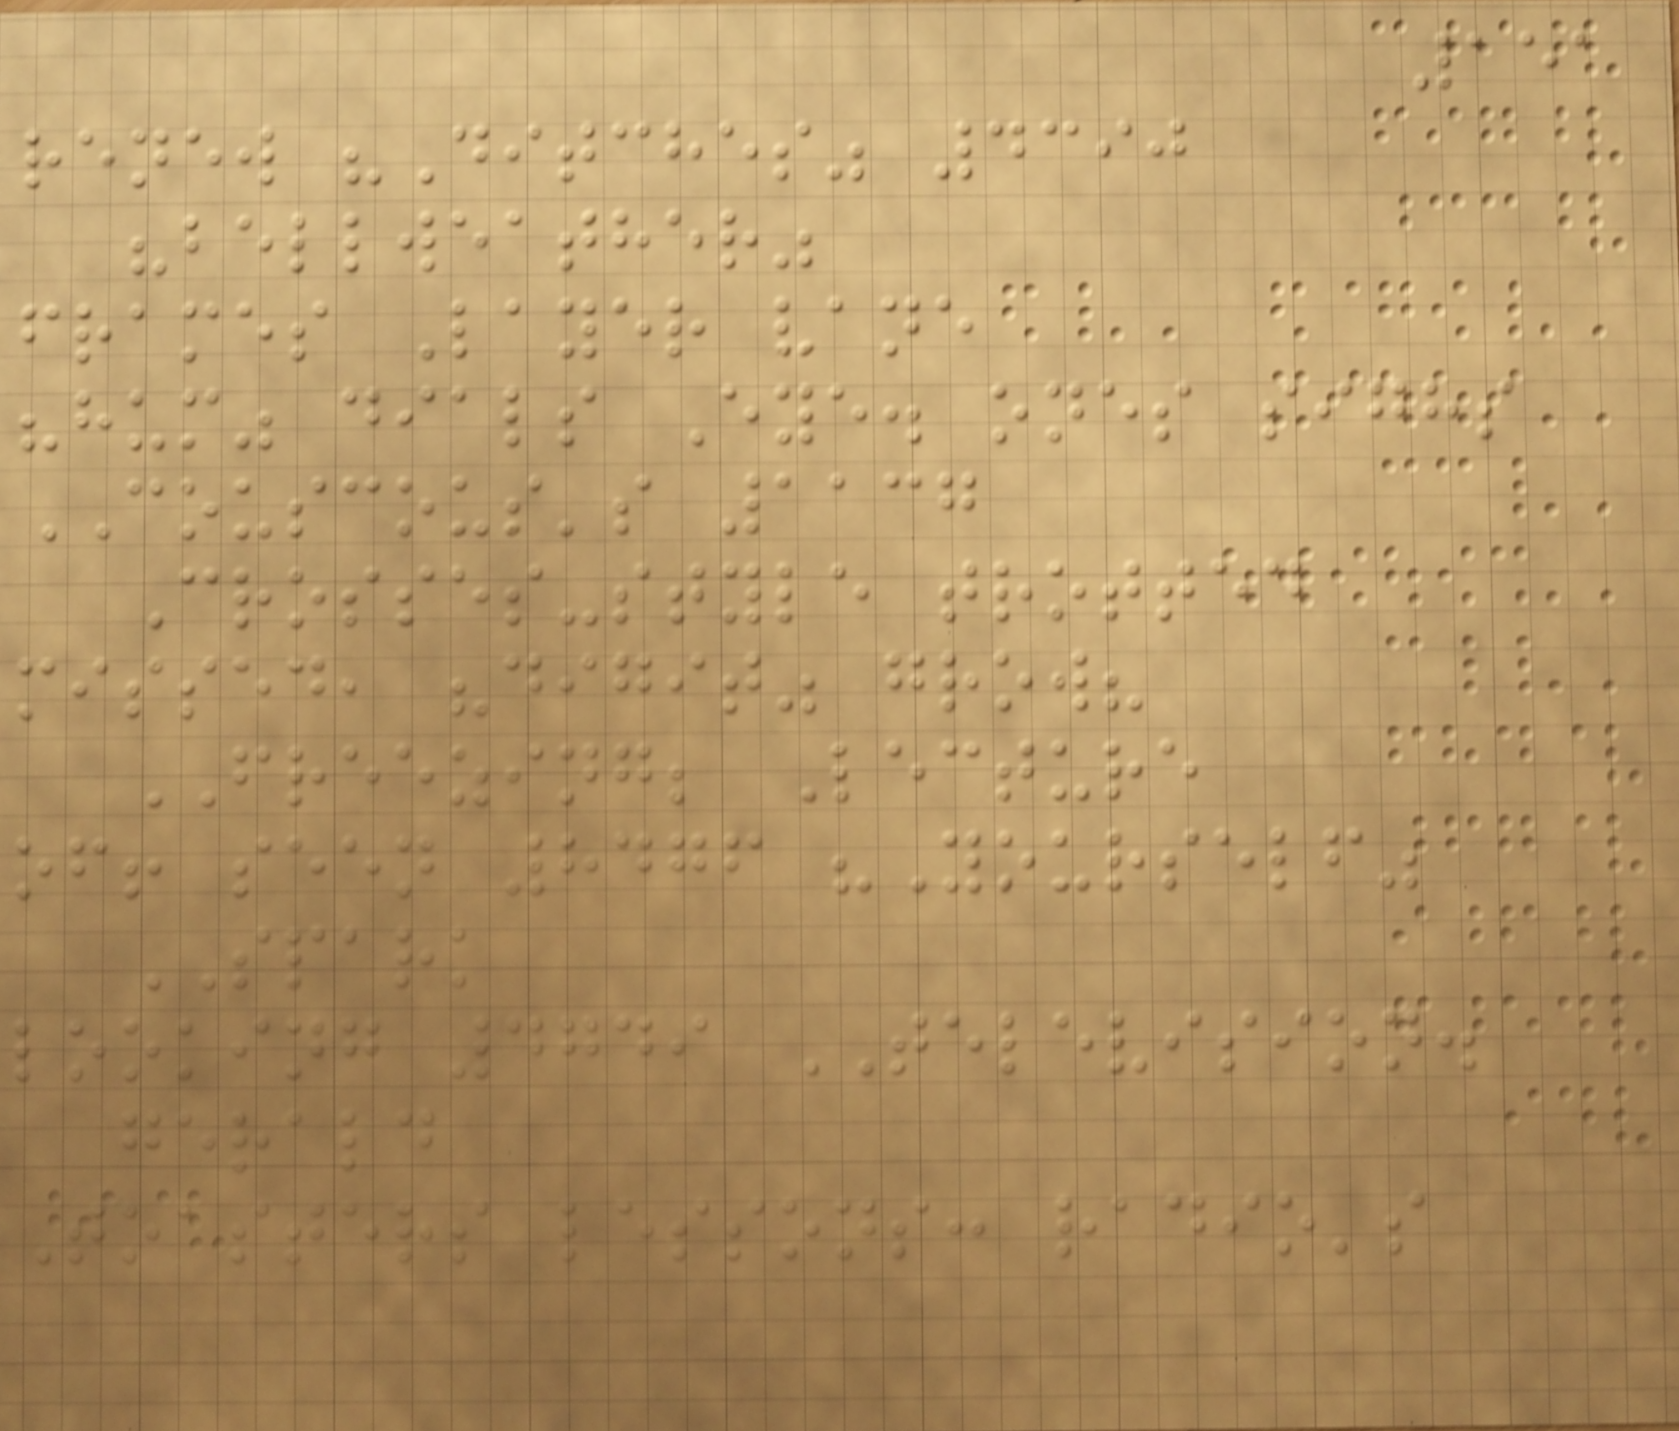151
renew "Ditches" 4390
"bellweather"
frames Layer vane
"hum" dials Eye. ones sighs
COUSCOUS's 1137
Crosses-style trotted
missed, "digit" grow?
FREEZING; Lecture
of! seen 8476 "Yourself"
SPARK
looking 4749 TELEVISION.
gerald
Toasters lessons: radio's
